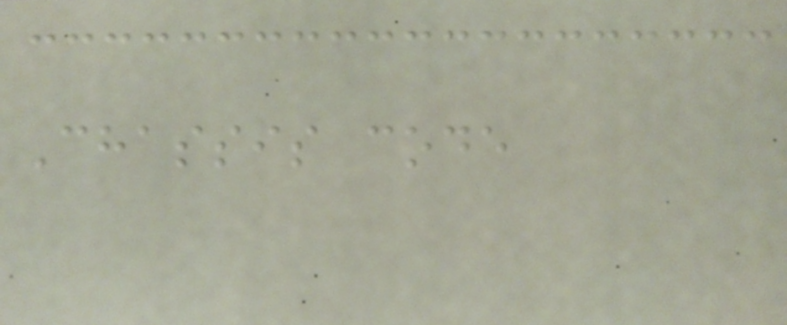Chassis code
